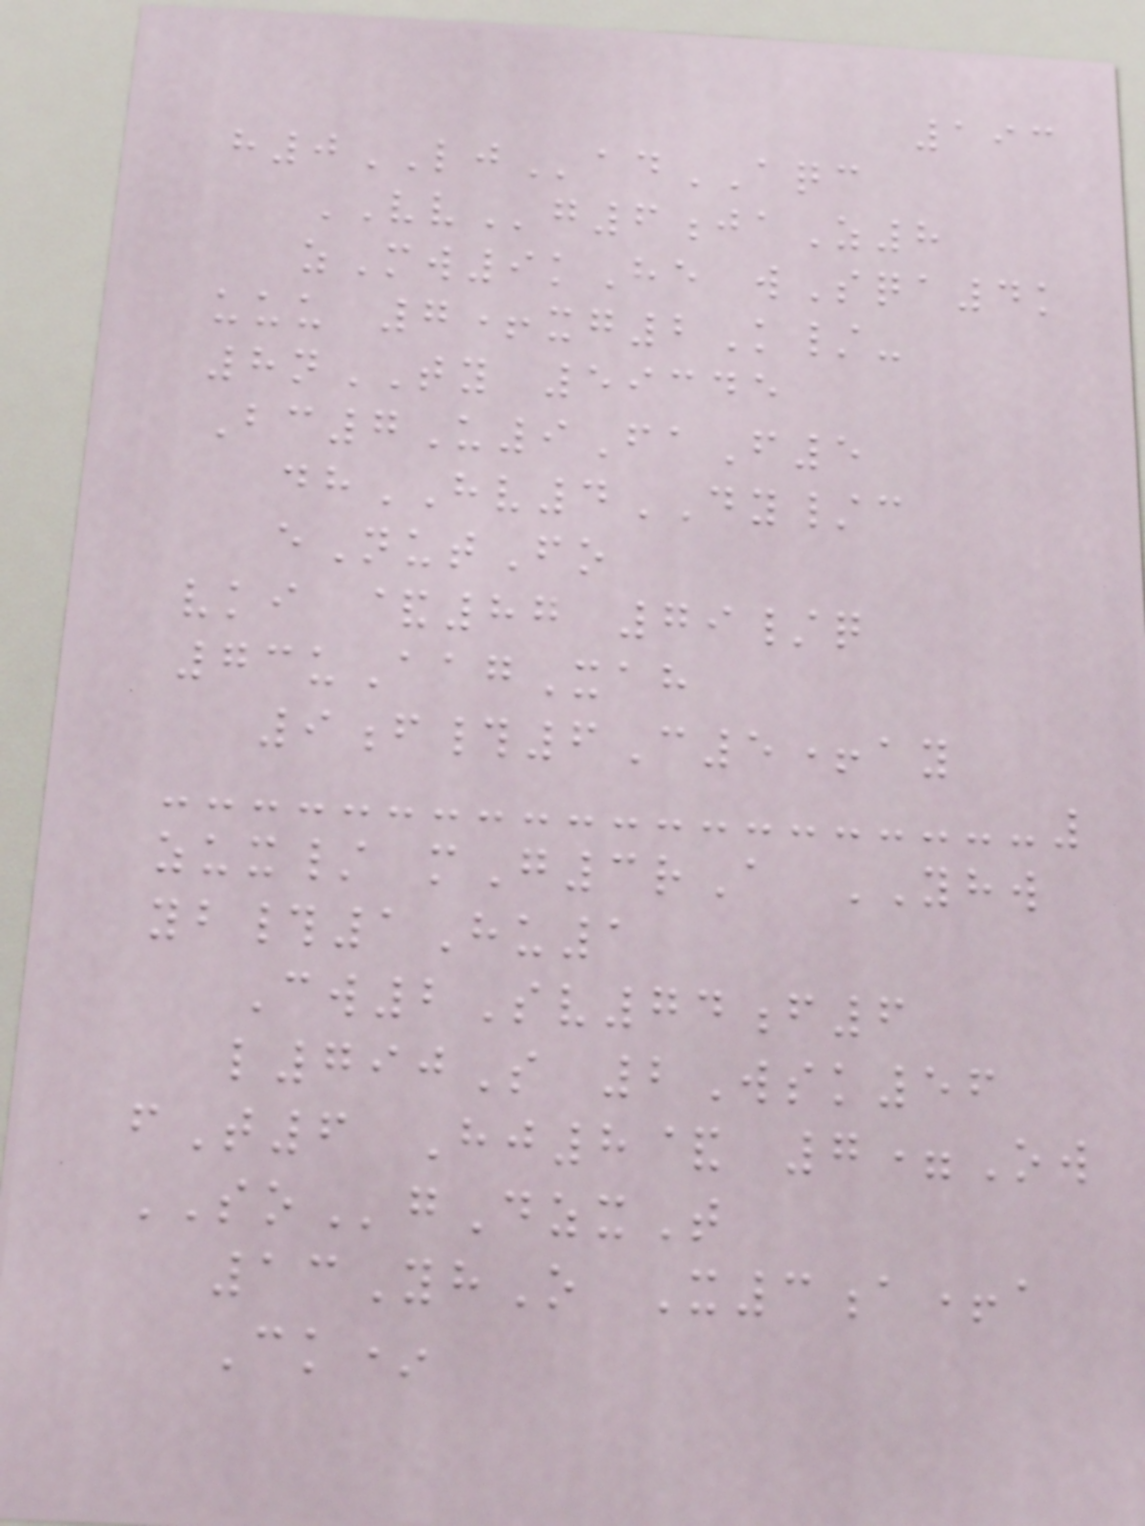193
h0LJadAQC
VVg6jaZ8
zMw9kHe wSqa4k
uuu 7+xg2K/-
8nTY 59345
Bc7U9FaF5
dhHV4DY/c
eNutFo
vki &87 79/q
73uAagXah
9f#6C5+ay
zux/ mG3rA YHW
yb#1Hu1
Cw2Sv74f6
l790S 2Wsk56
fT6 Hj8& 7=Ow
SOgDzxT
13YhO X3a+a
Ck*
